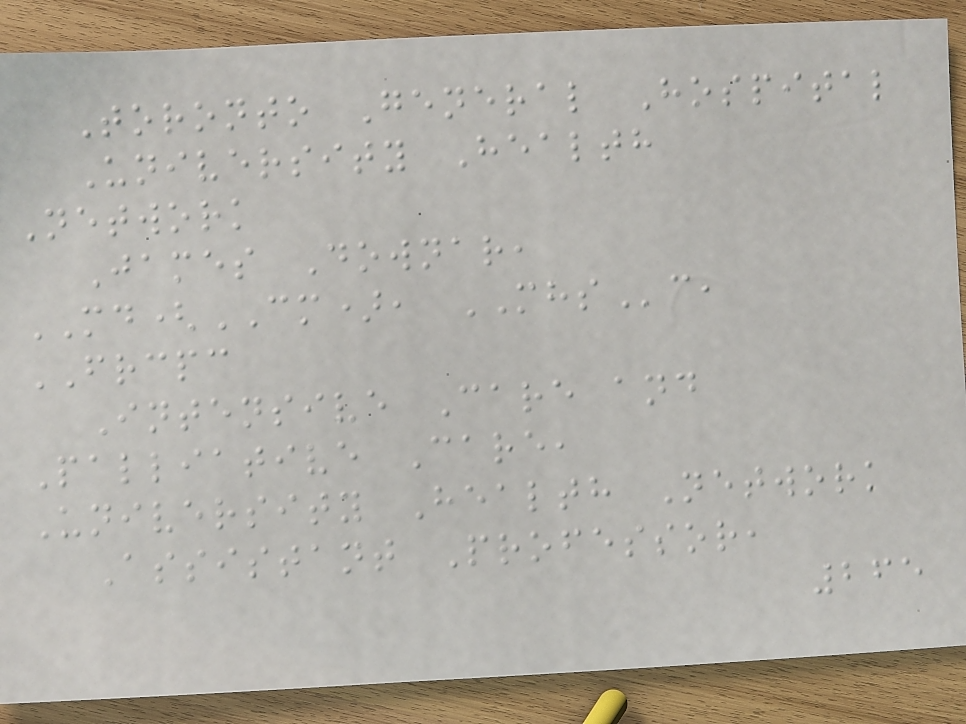Toronto General Hospital
University Health
Network
James Downar,
MD(CM), MHSc,
FRCPC
Intensive Care and
Palliative Care,
University Health Network
Assistant Professor,
265
